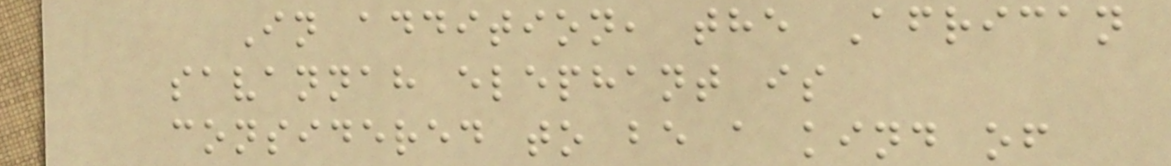In addition, the African
savannah elephant is
considered to be a kind of
